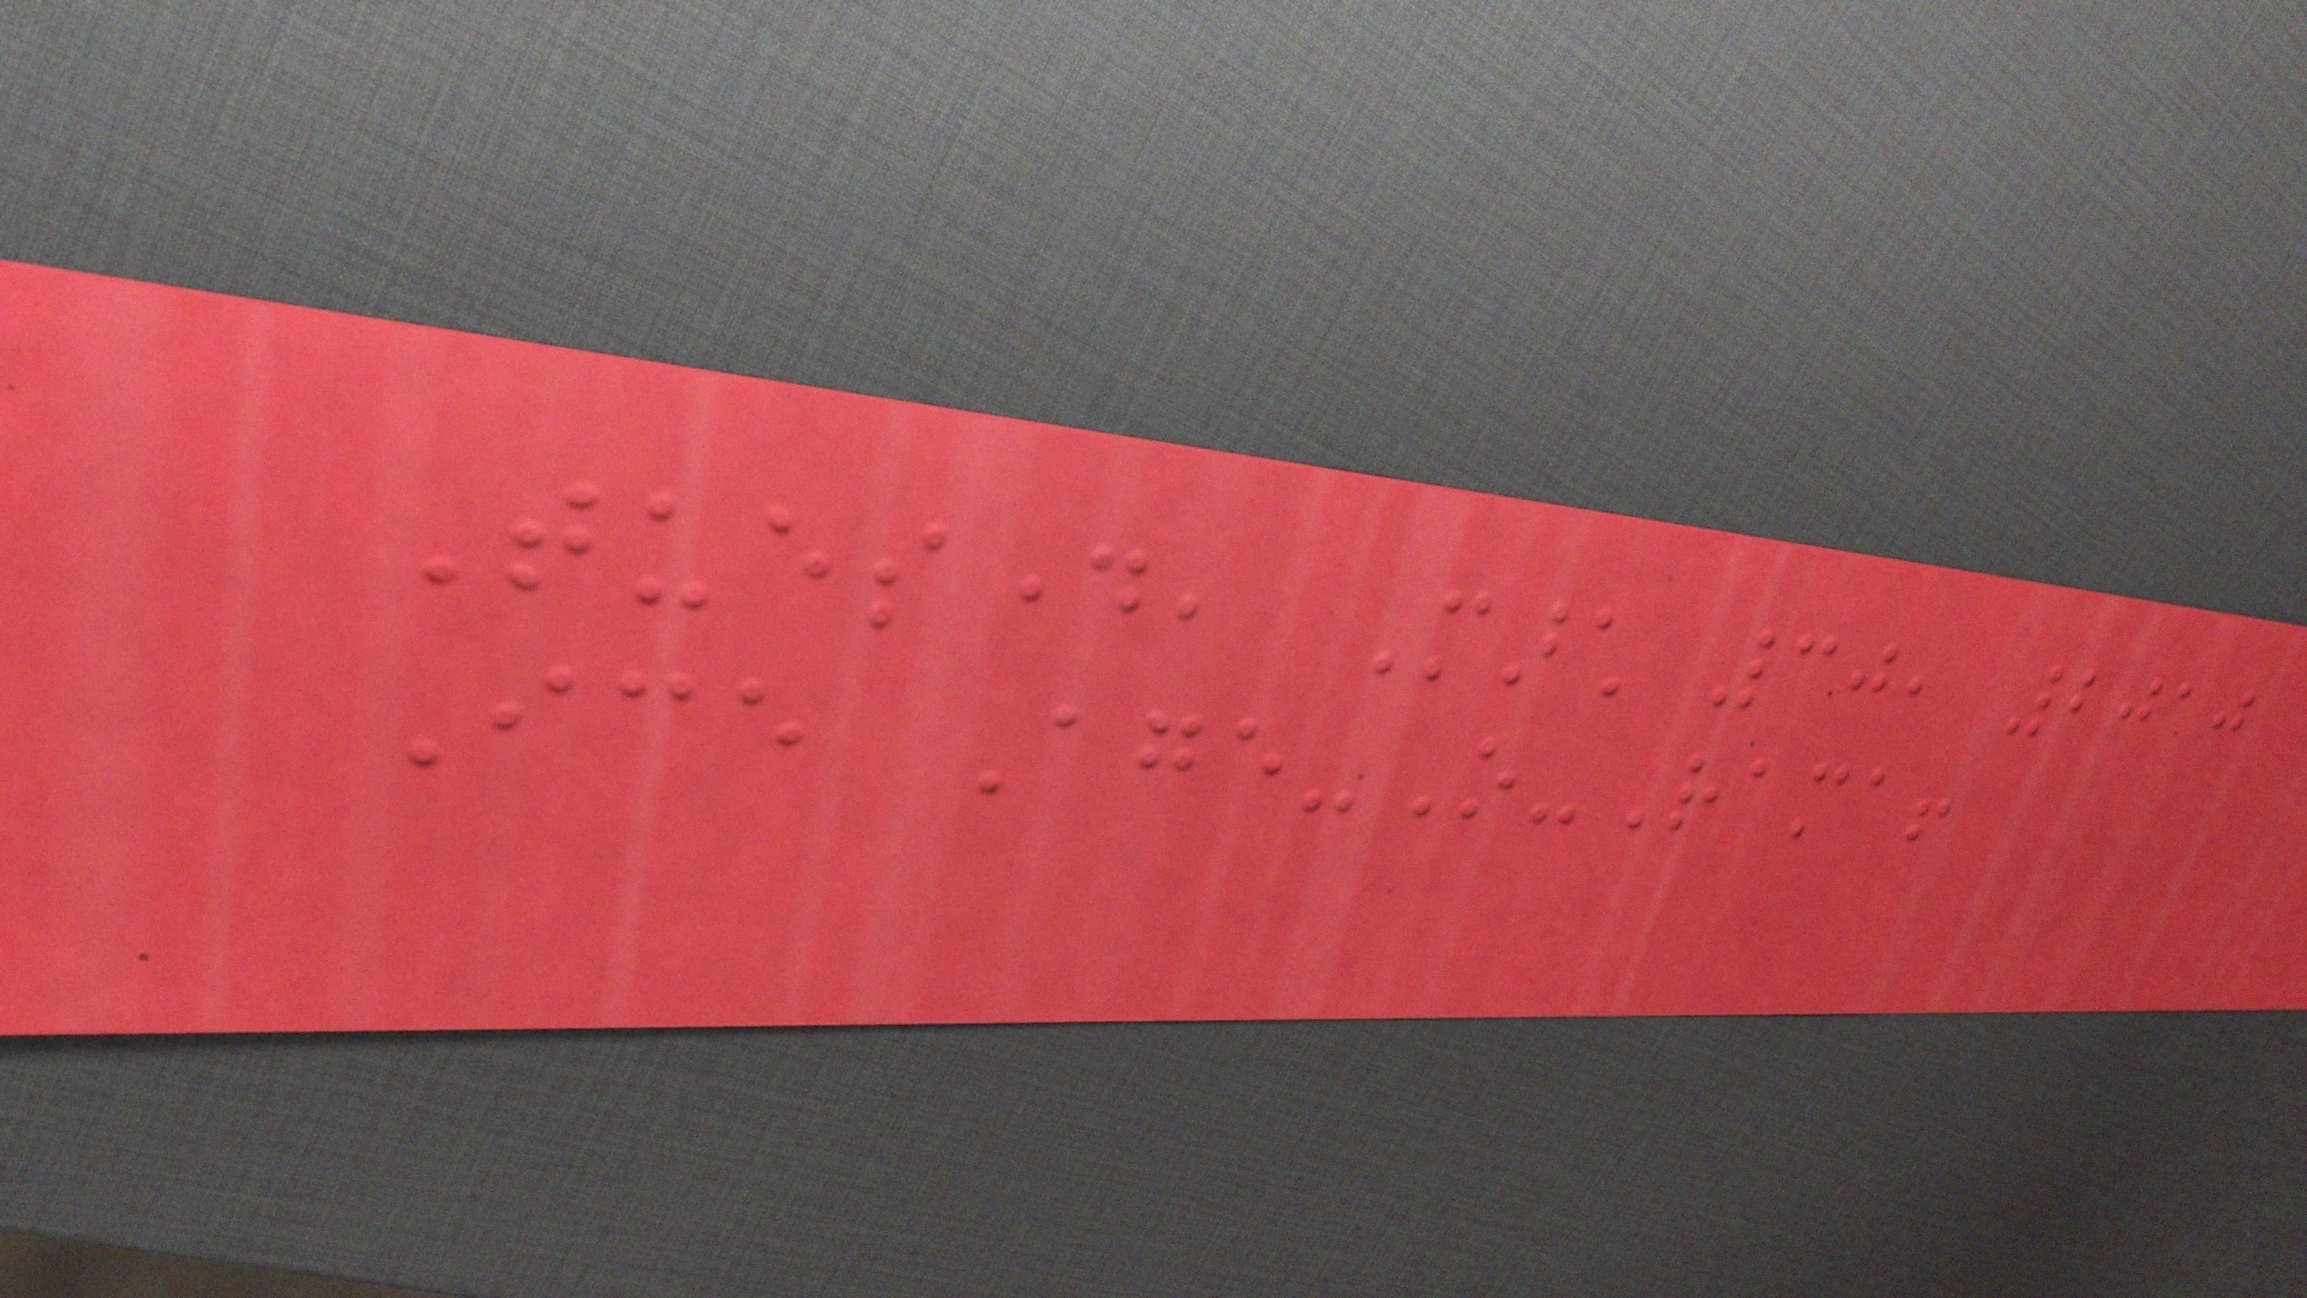Tuesday, March 30, 2010
Ice Age-O-Rama!
